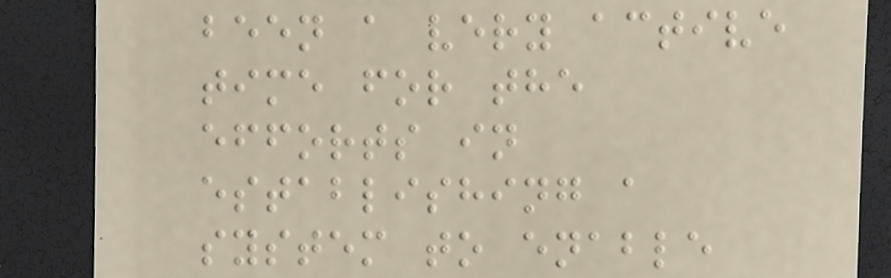been a very active
time for the
efforts in
establishing a
system to enable
